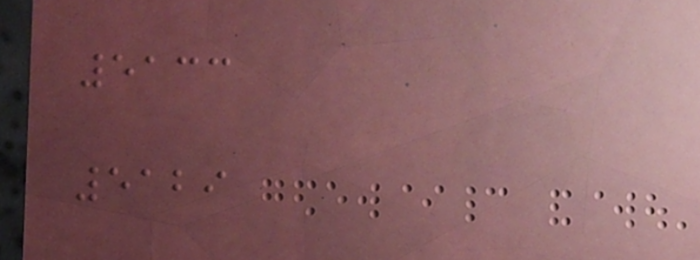5133
5129
